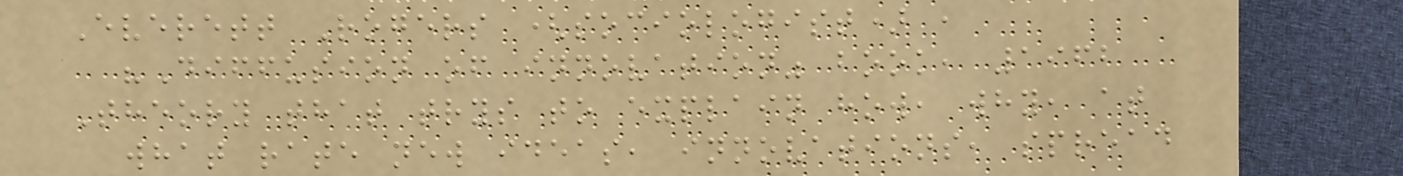Everett Rogers (sociologist) ,
"Diffusion of innovation" book, 1962
Theory that trys to explain how, why, at
what rate new ideas, innovations, spread
